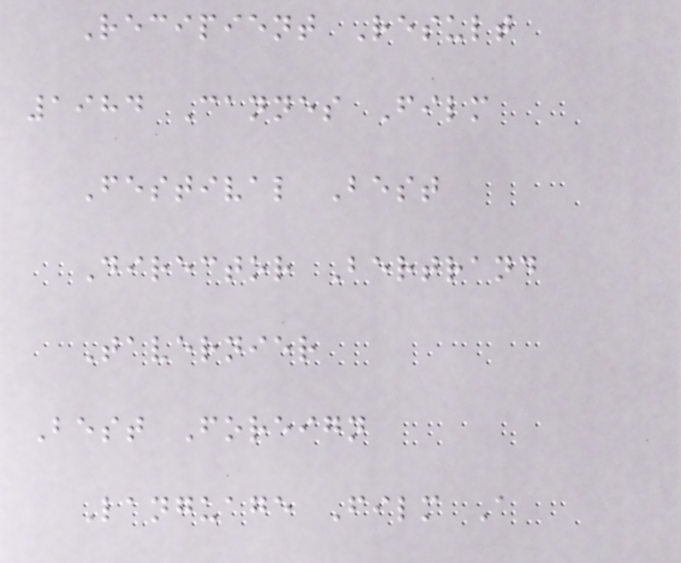Recipient Result
1984 Cannes Film
Festival Best
Director Bertrand
Tavernier
Best Foreign
Language Film A
